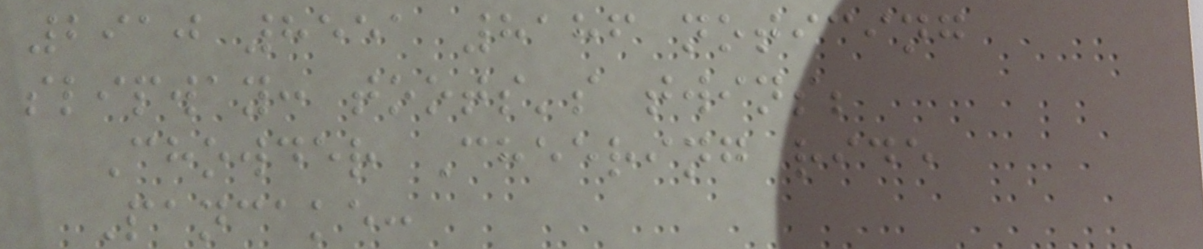2910 8551 8186 noticing
slipway: toots's twins;
Chowder Cheering ride
Pancake:
